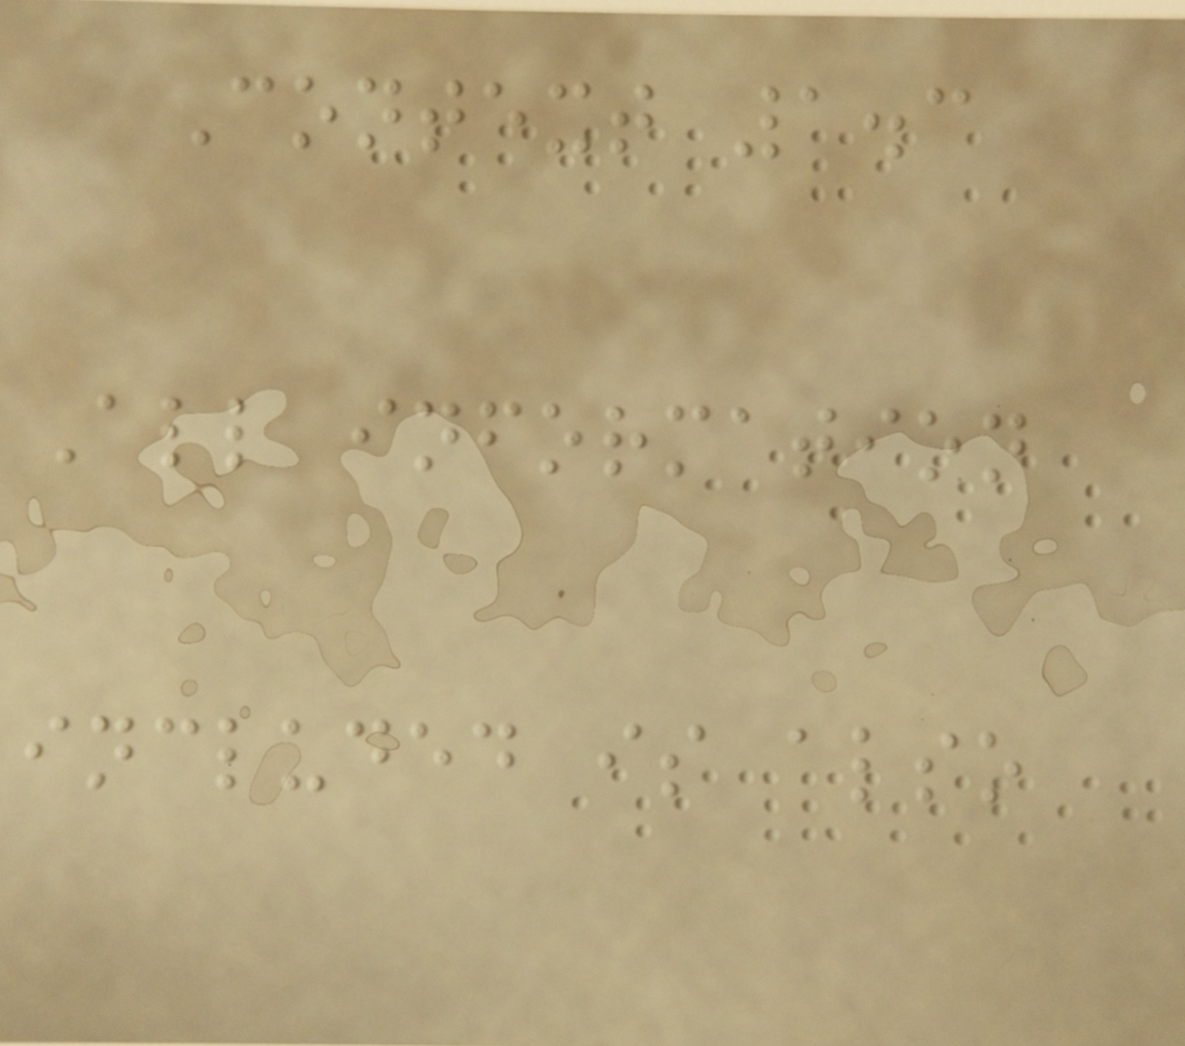Context 1.3
All information
included is also
